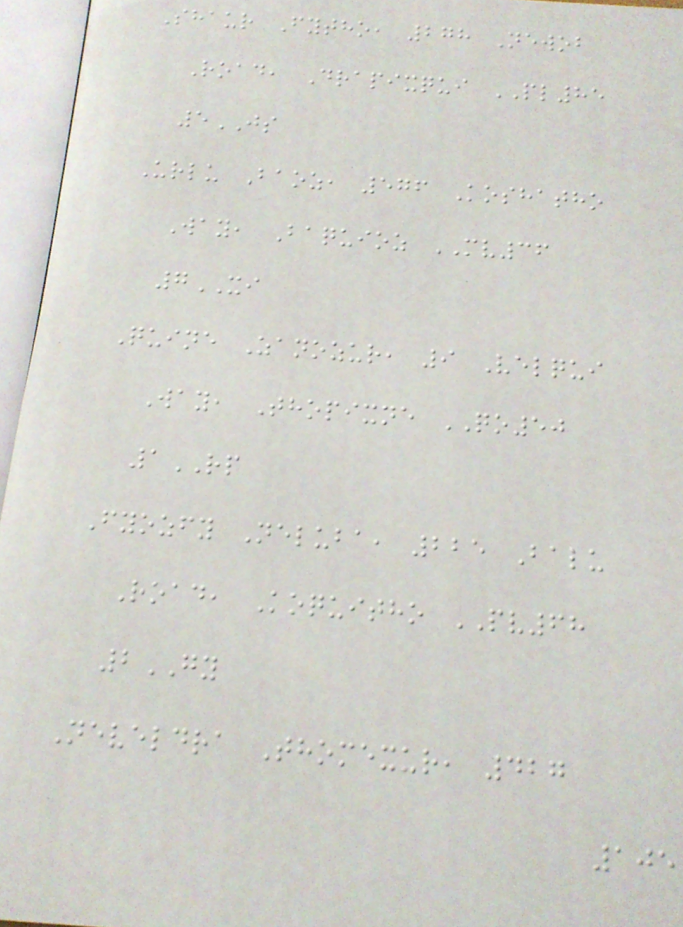Shaur Fytho, 278 Newob
Road, Drapixqui PL85
5JS
Urlu Baoz, 576 Koshatho
Way, Baquioz MV36
7XI
Quine Zanozur, 9 Velqui
Way, Thopixne QO50
1RP
Fyozfy Neluba, 225 Balu
Road, Koquitho PV68
2GY
Neveldra Thomexur, 427
105
